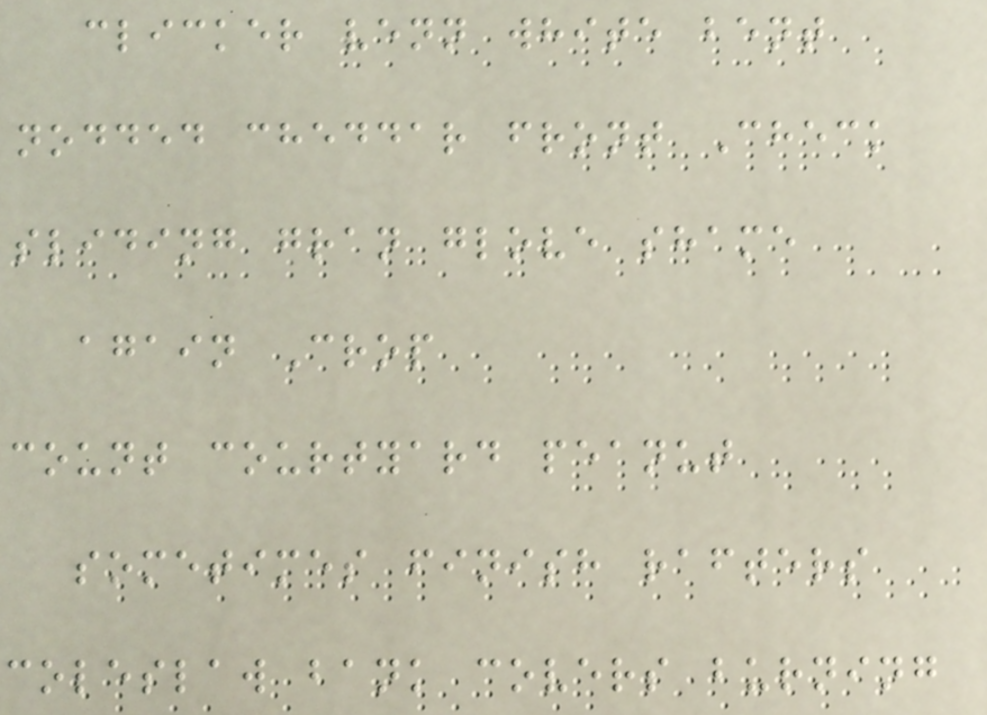clicker venn white bent
nodded cheddar front Check
sliding gran glove shame
again Crop
count courtyard peanut
sometimes finish rafters
coleslaw bank covers burning
